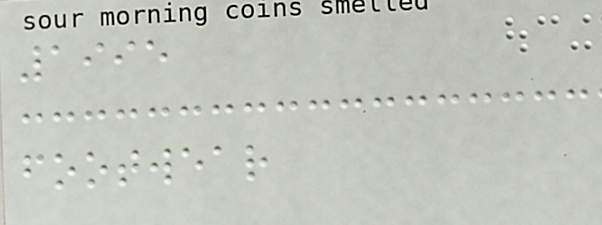1995
footwear
